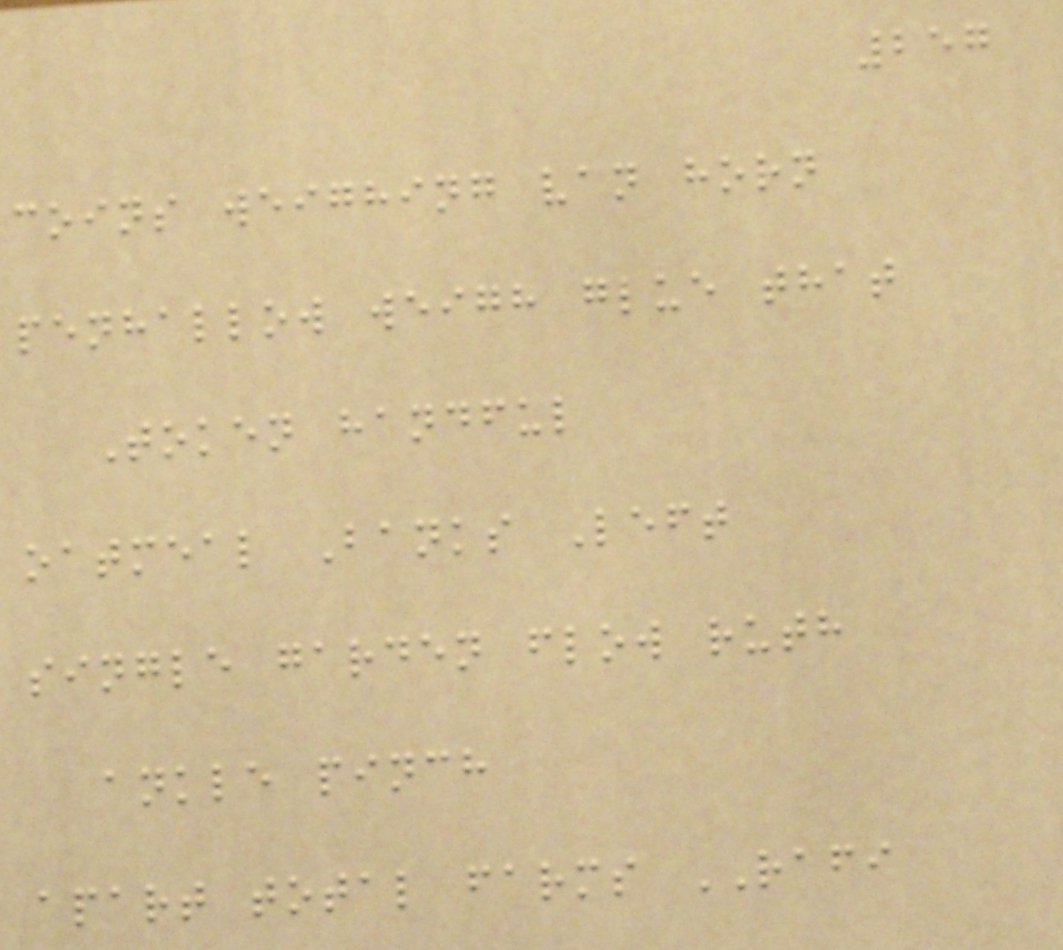257
coins weighing van horn
penhallow weigh glue that
Token handful
oatmeal Banks Left
single garden flow ruth
ankle pinch
apart total farms RAFI
